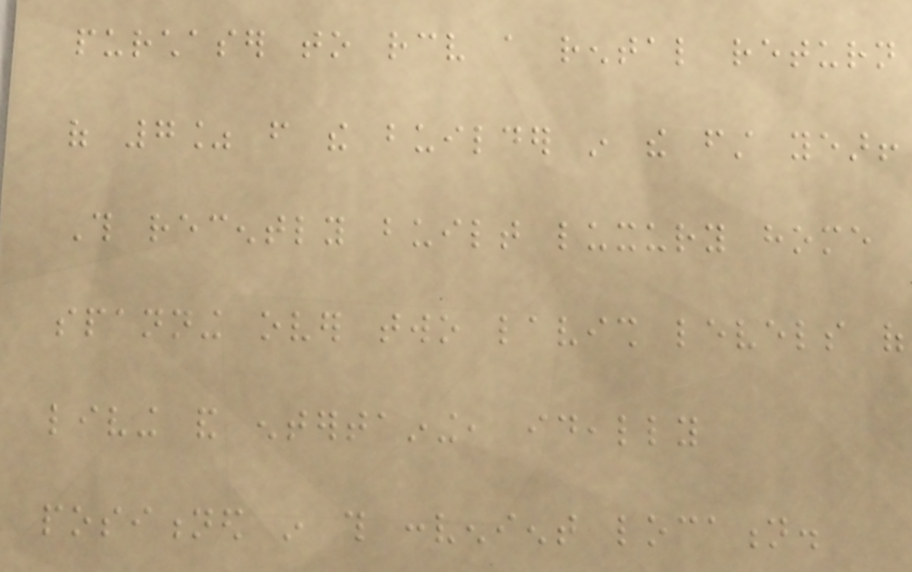purchaser to receive a rental return
of 7% from the builder in the first year!
This recently built luxury home
spanning over two lavish levels of
living and entertaining, ideally
positioned in this convenient location.
